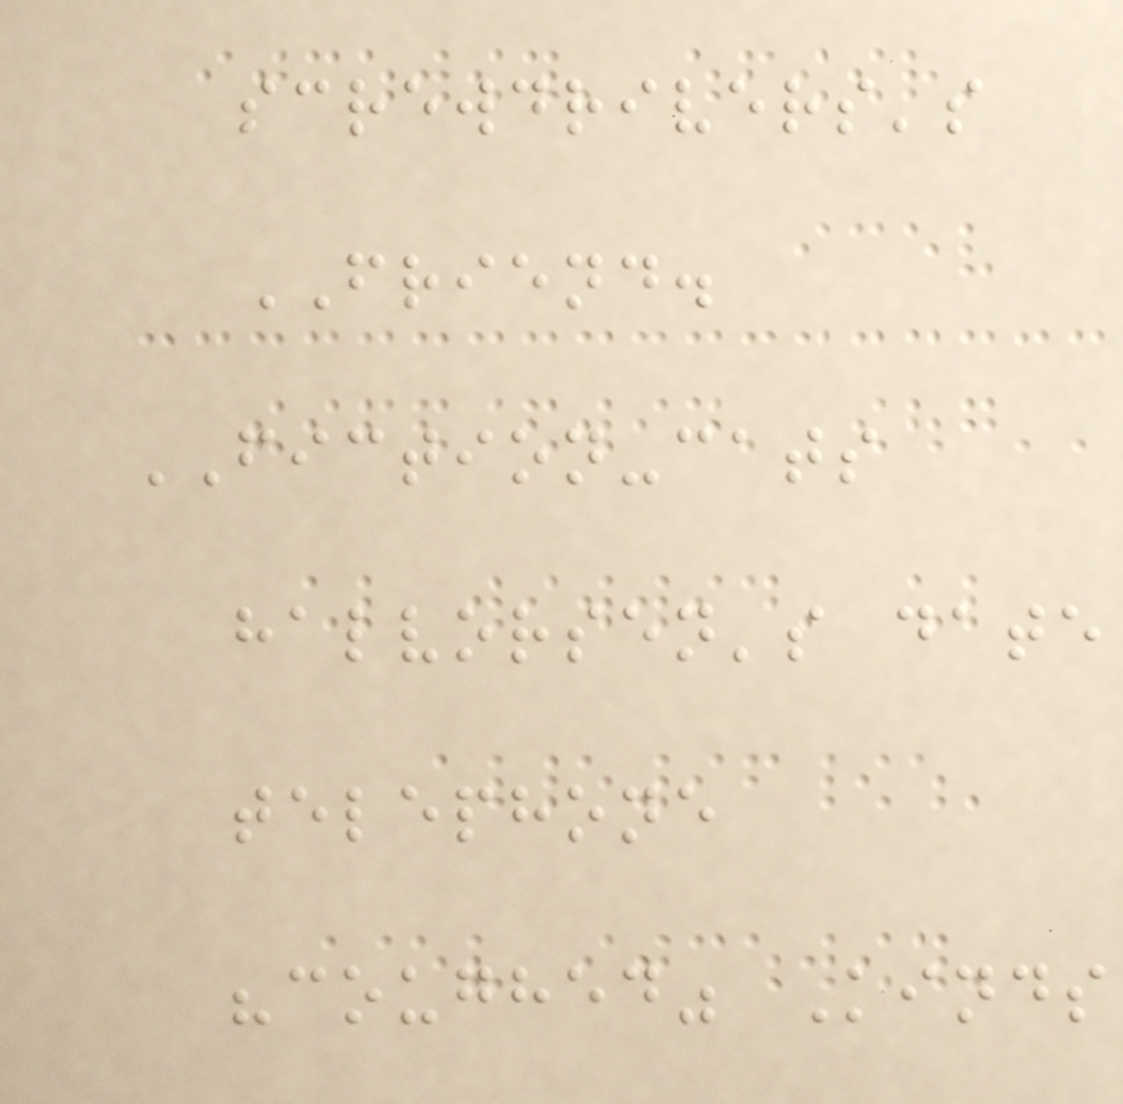screwdrivers's
FRIEND.
FICTION-cats
halvorsen's date
telephone
"coughed" Kinds
